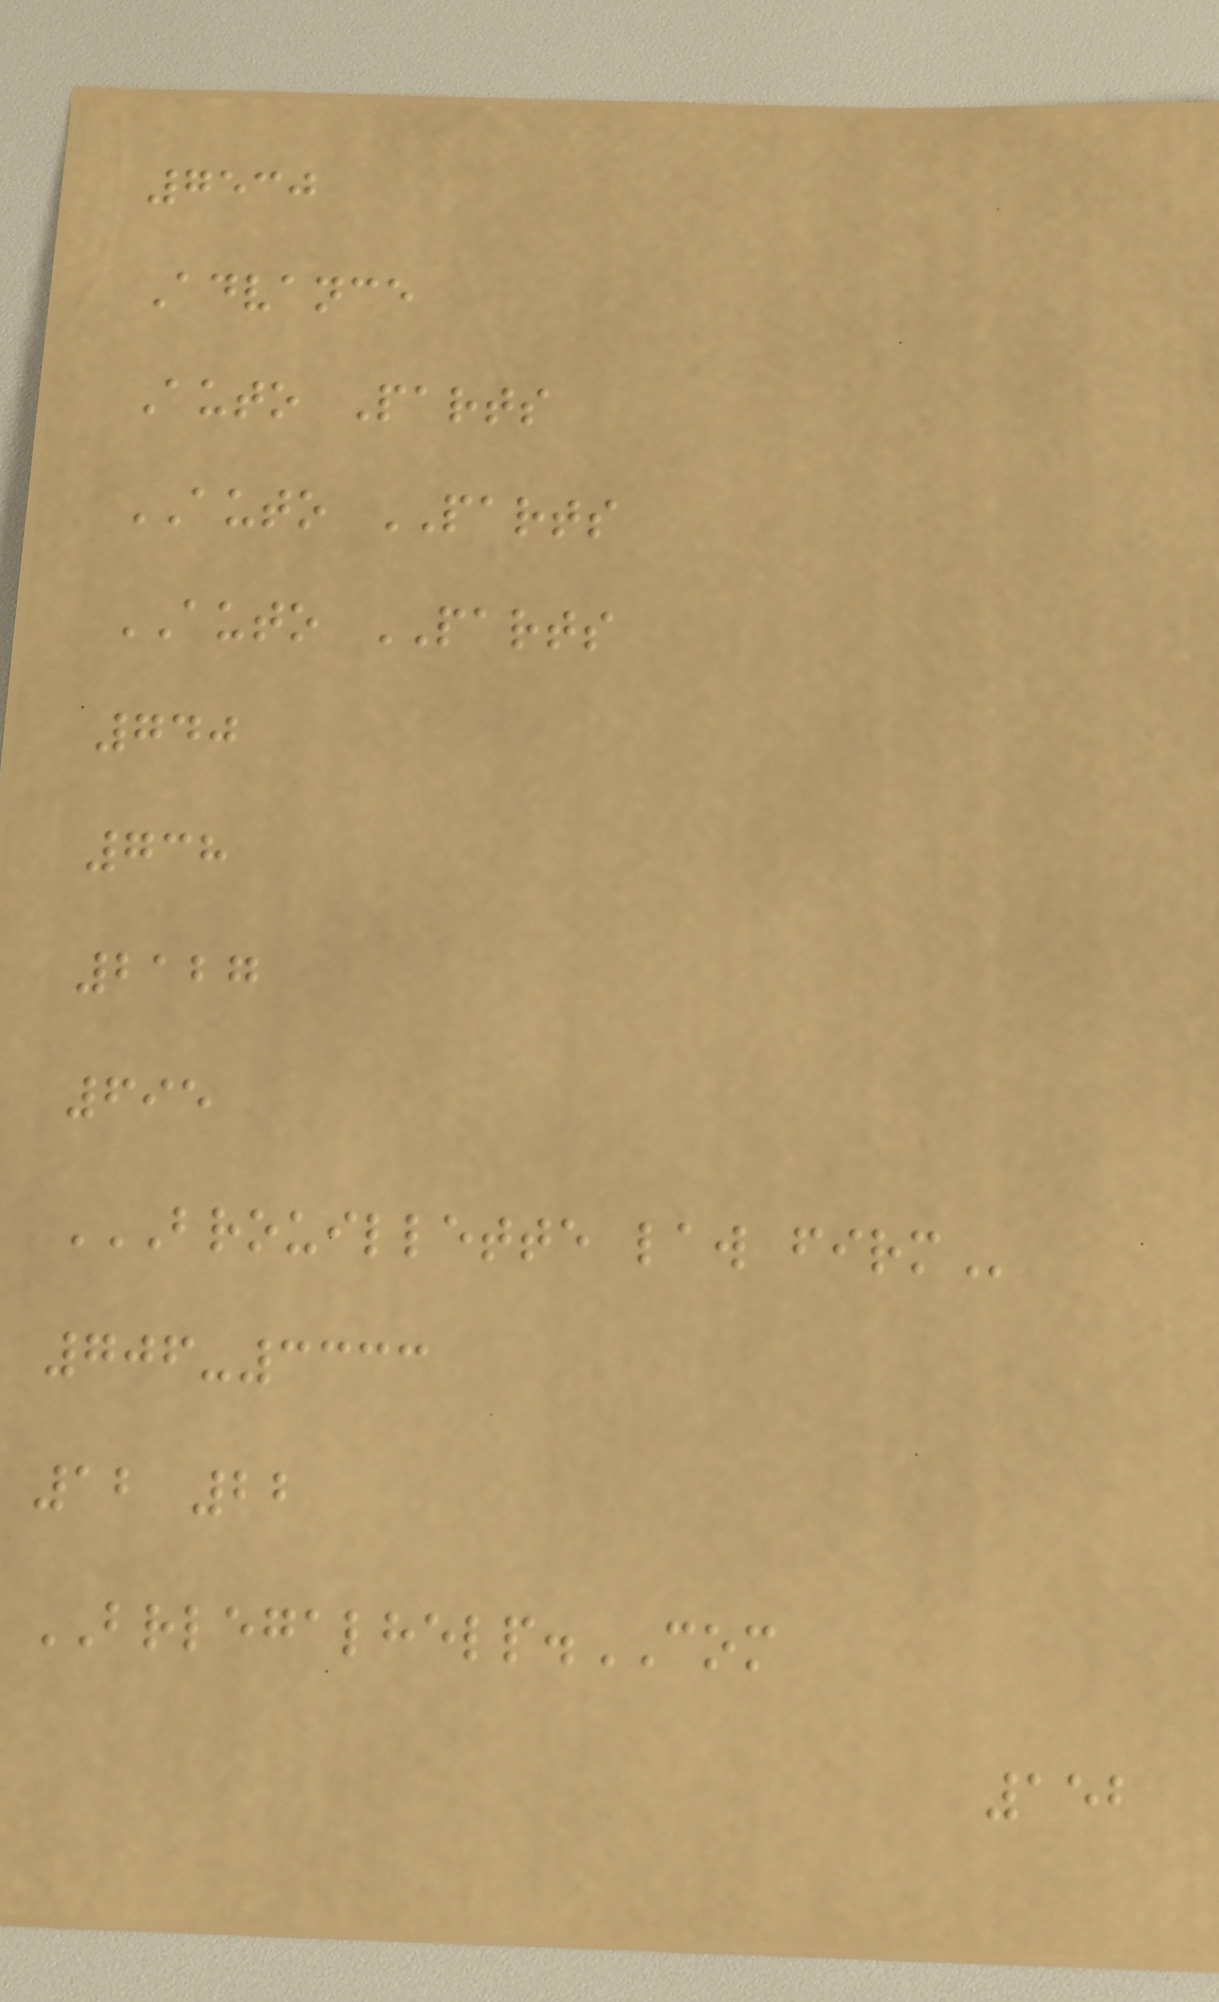7530
Advance
Auto Parts
AUTO PARTS
AUTO PARTS
740
738
2127
695
BROUILLETTE LAW FIRM
706-3333
12 22
BRLEGALHELP.COM
152
